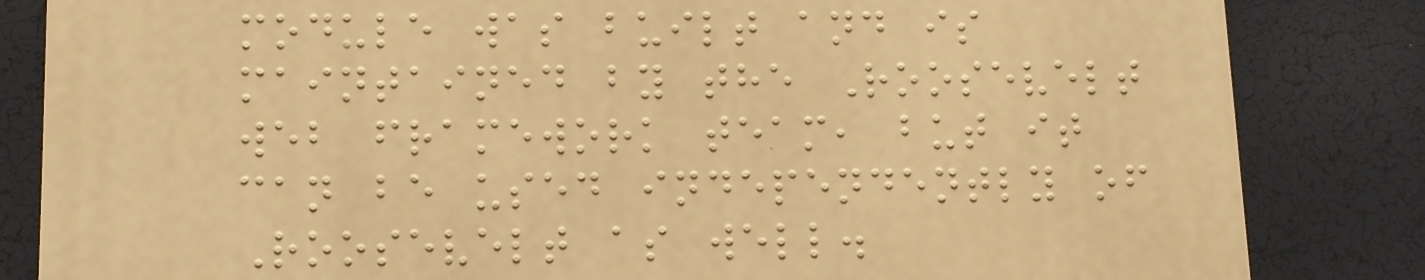module was built and is
maintained by the Roosevelt
web framework team, but it
can be used independently of
Roosevelt as well.
